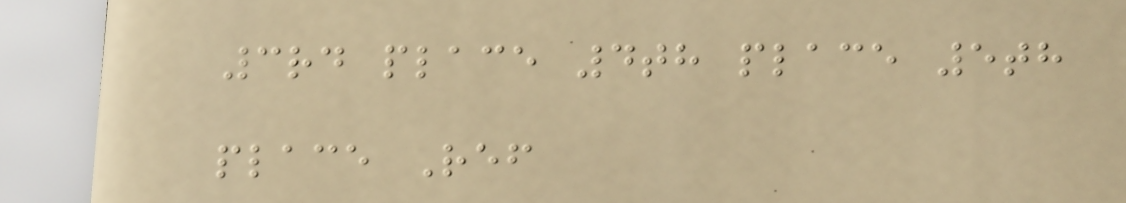3rd place 4th place 5th
place Ref
